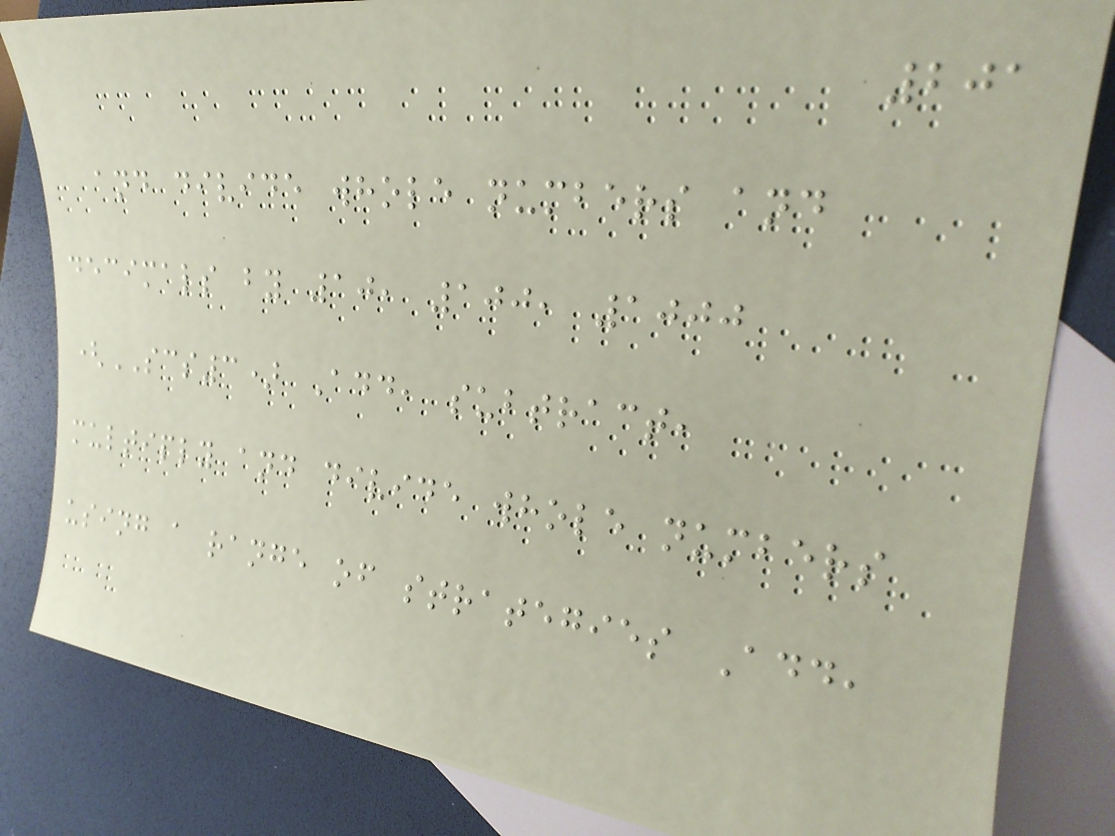201
and divide whole numbers and
decimals by 10, 100, 1000
(SCS3) Add, subtract,
multiply and divide whole numbers
using a range of strategies Add,
